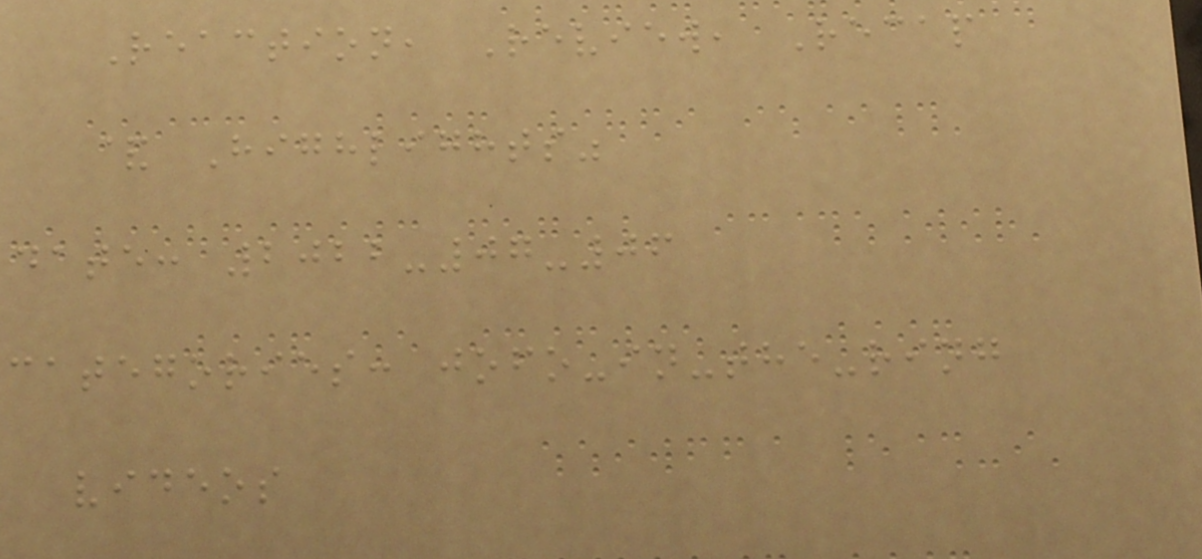Reaction, Review, Recap
& Highlights"
date: 2022-07-06
categories: jofo-in-the-ring
videos
